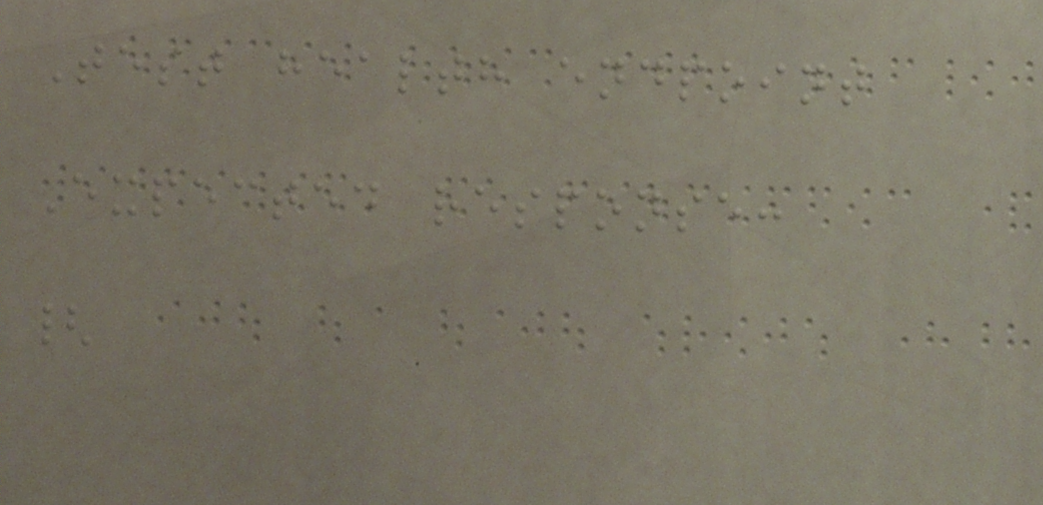Test health endpoint
Expected response:
{
